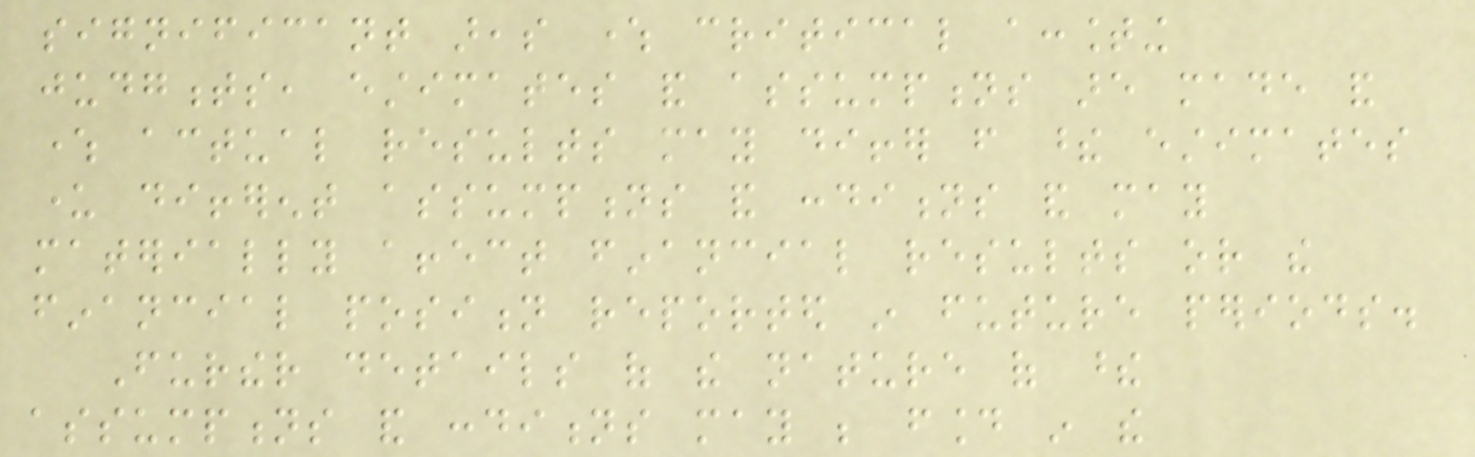significant areas where critical accounting
judgments, estimates and assumptions are made and
where actual results may differ from these estimates
under different assumptions and conditions and may
materially affect financial results or the
financial position reported in future periods.
Further details of the nature of these
assumptions and conditions may be found in the
